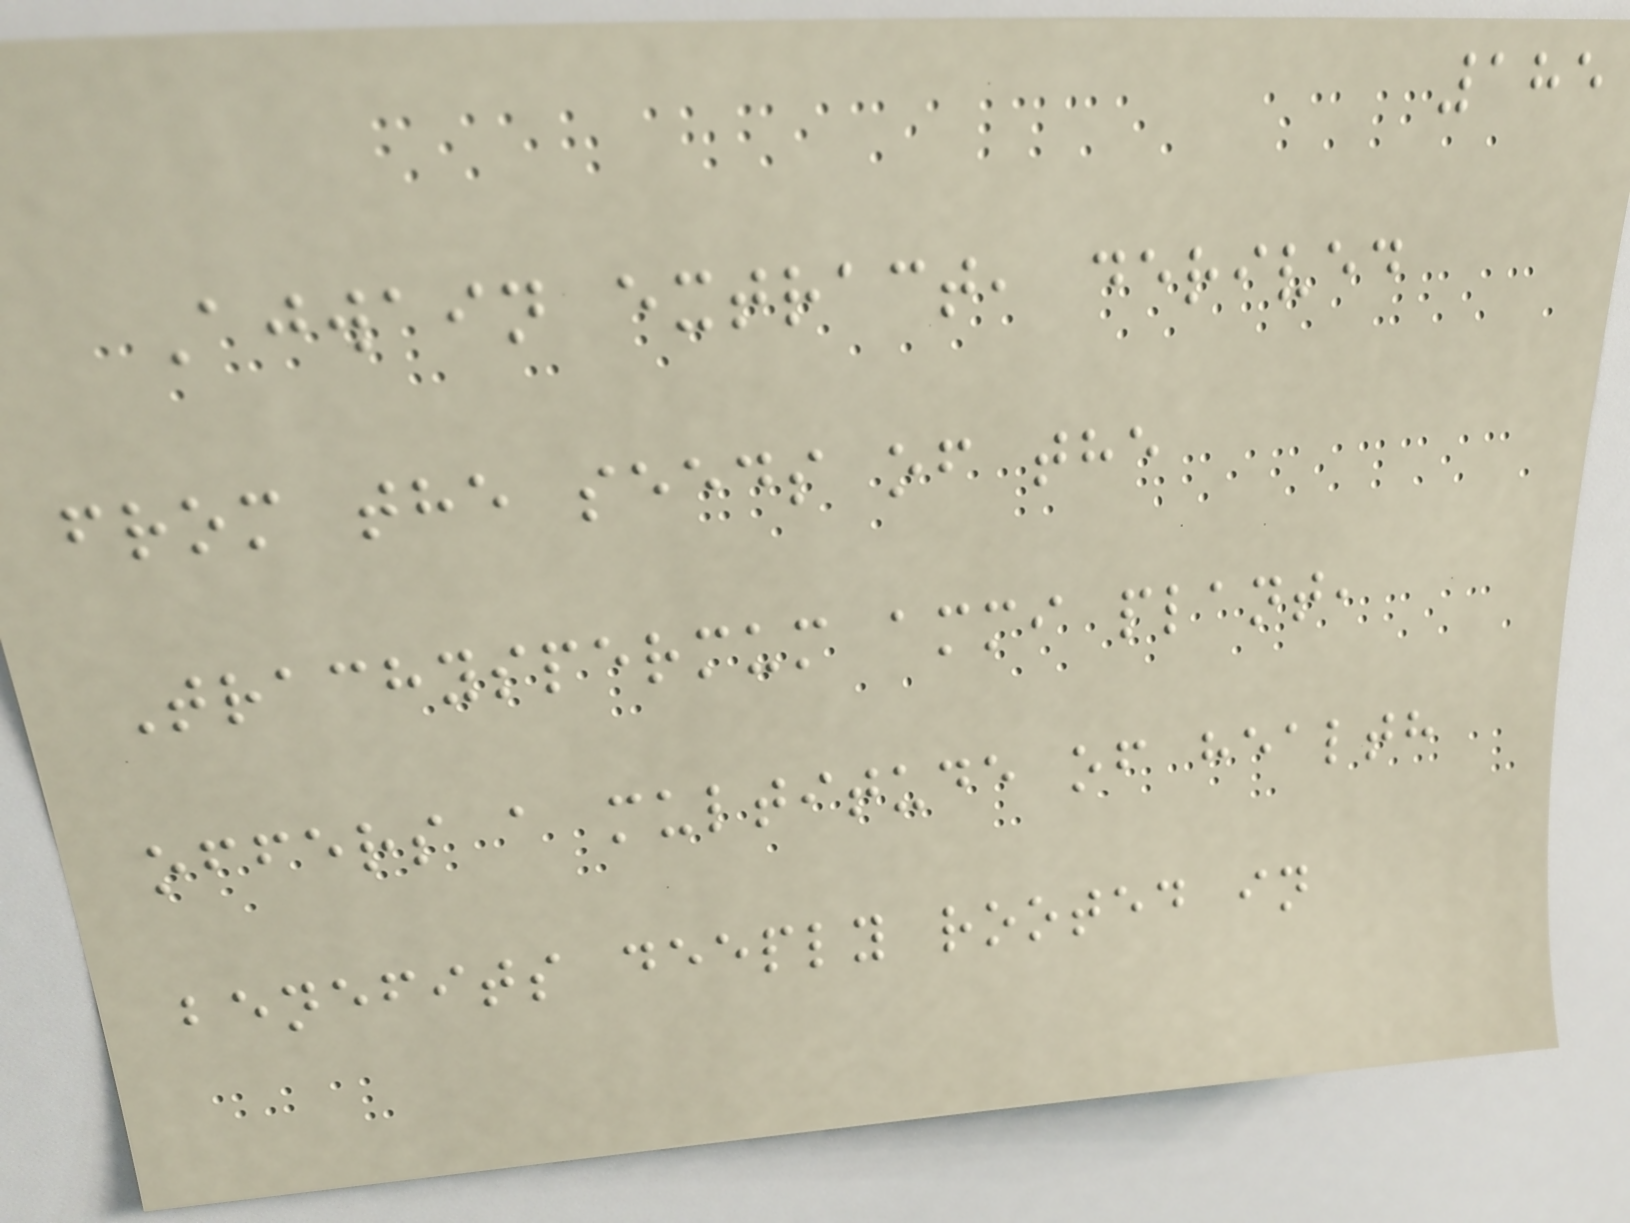185
Ajwain extract, derived
from the seeds of the
Trachyspermum ammi plant,
offers a multitude of health
benefits deeply rooted in
